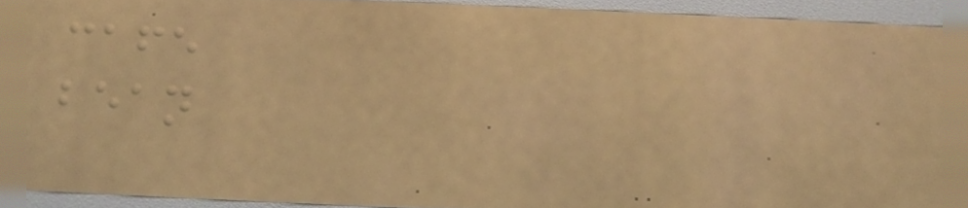cafe
bean
